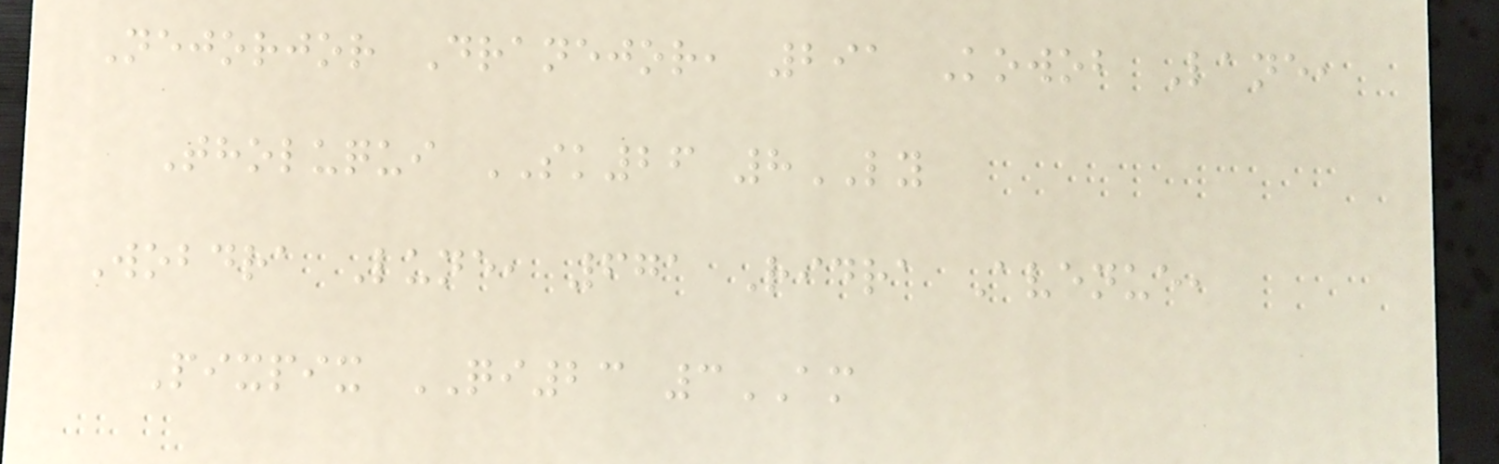Nejorjor Dranejor, 291 Kowob Lane,
Tholuqui SK26 8LY
Wobdra Lune, 671 Ridra Avenue,
Pixpix QI23 3AM
